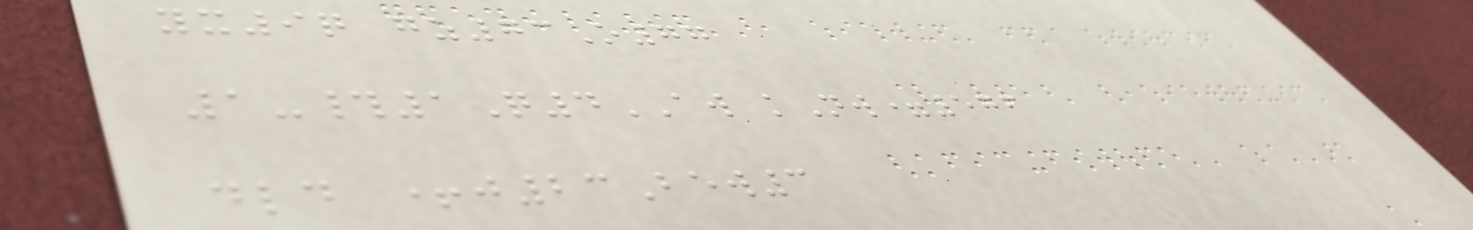yx9q gz73O77
1-#1Q4AW kNw=576
dld +j23Bew3
